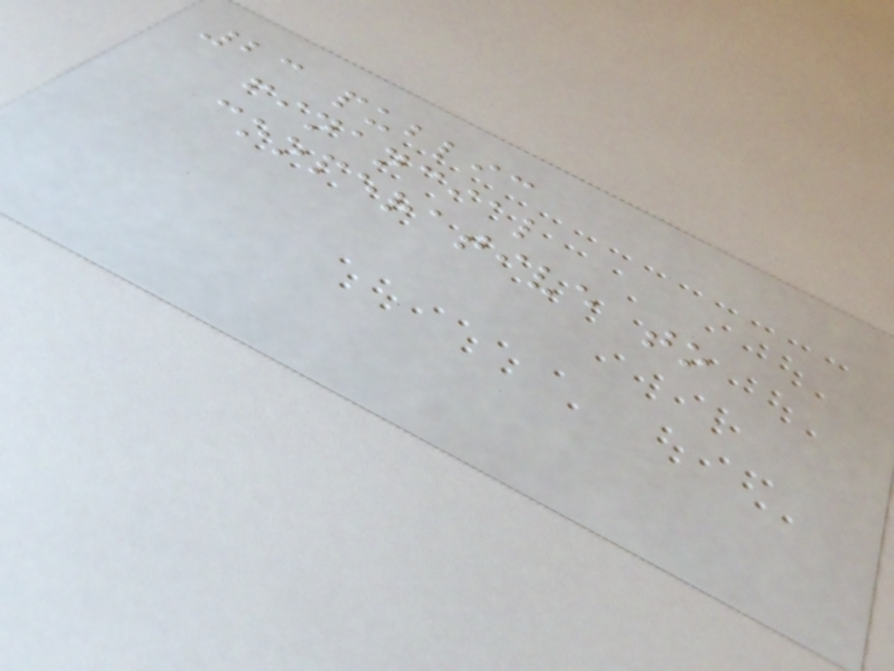23 public
financial
cooperative to
